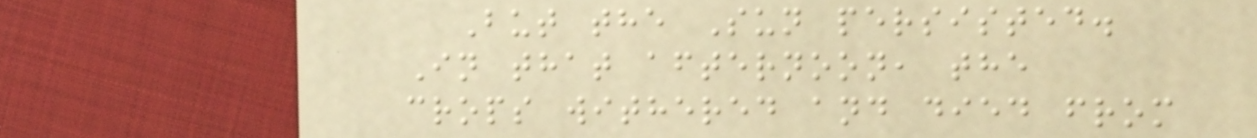But the Sun persisted.
In that afternoon, the
crops withered and died from
